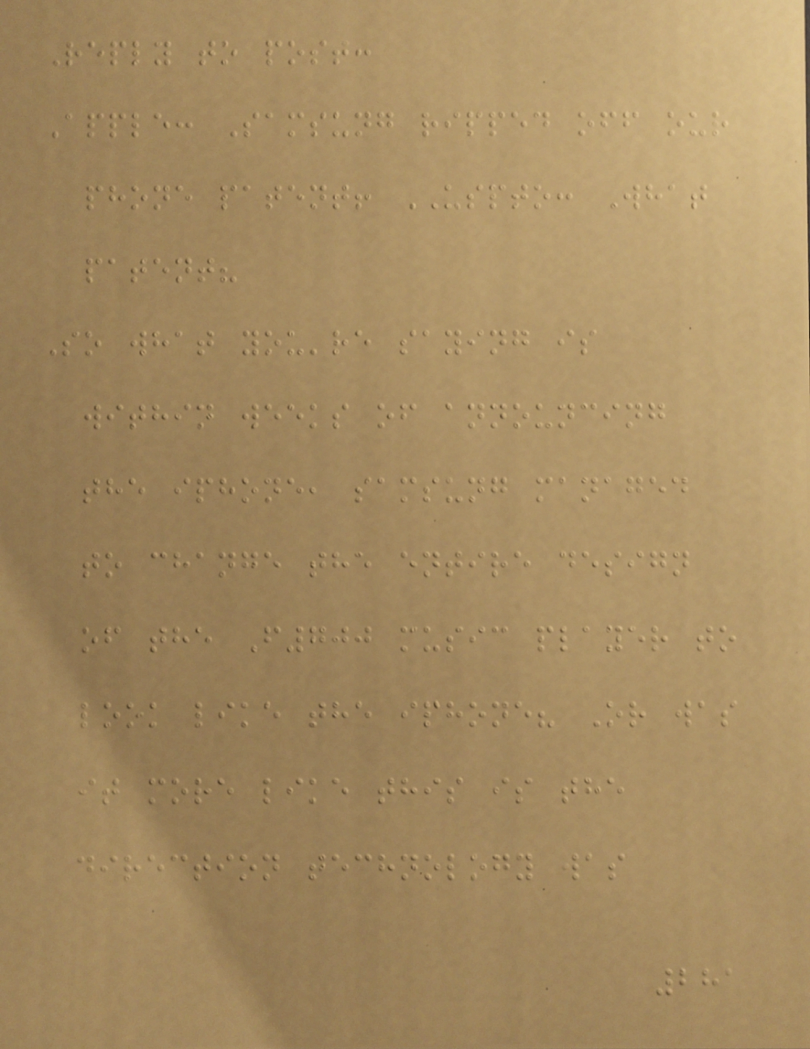Reply to post:
Apple: Samsung ripped off our
phone patent! USPTO: What
patent?
So what you're saying is
within weeks of announcing
the iphone, samsung managed
to change the entire design
of the F700 music player to
look like the iphone? Or was
it more like this is the
direction technology was
281
